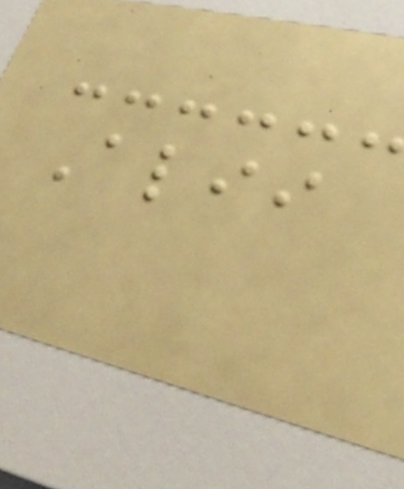Alii
